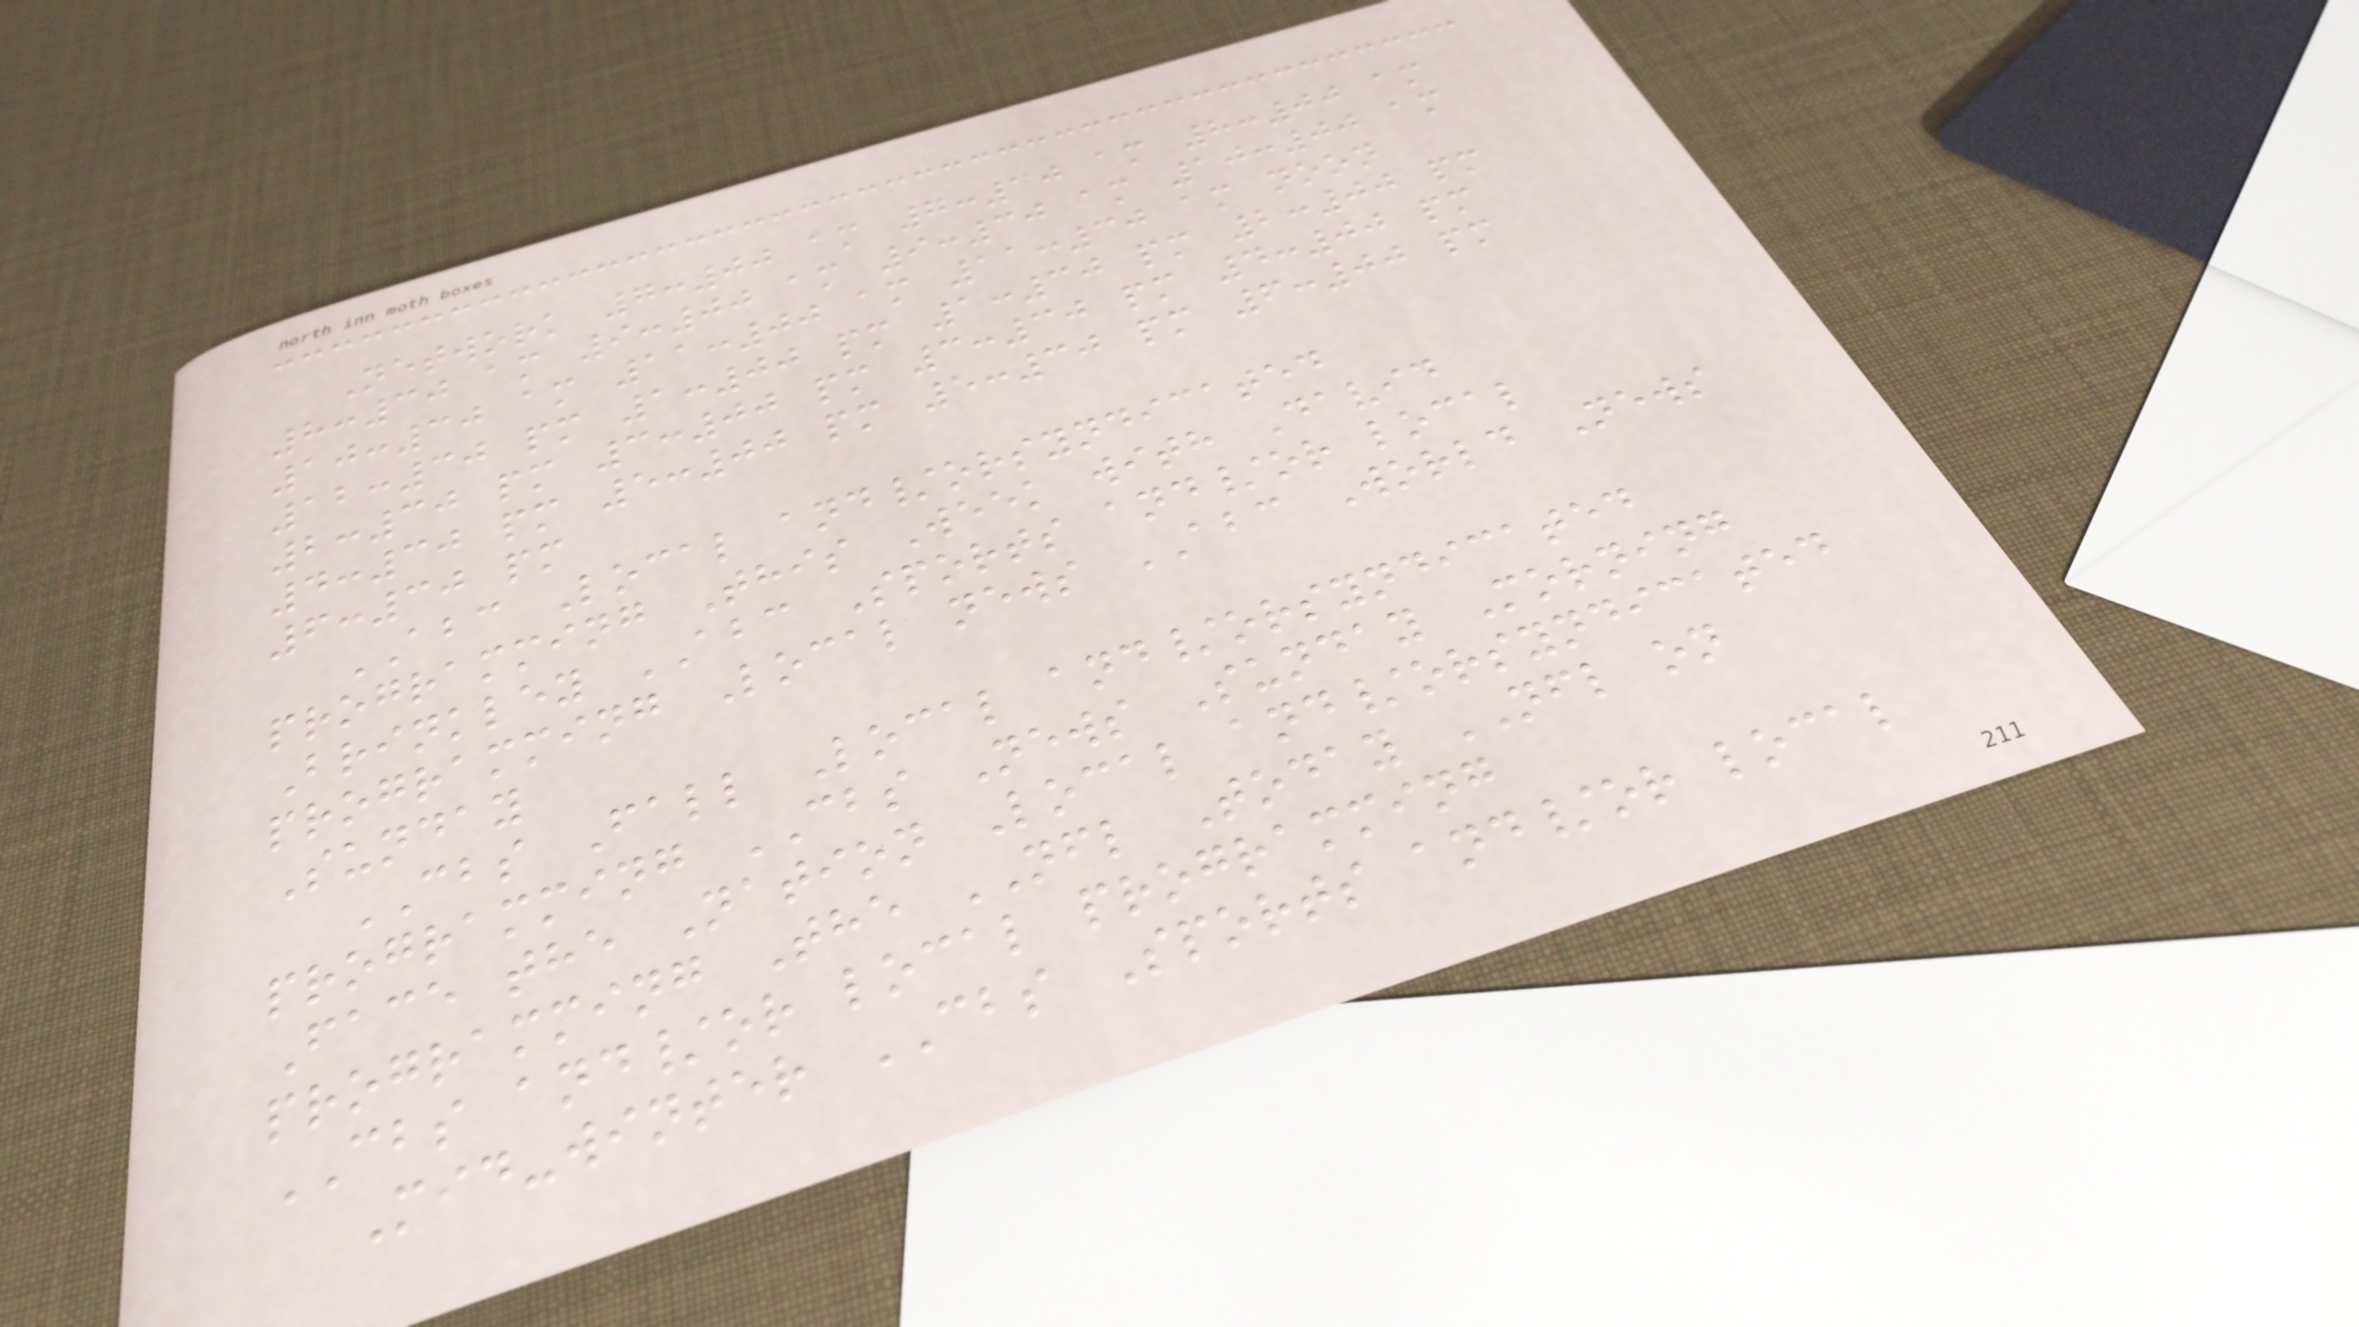Network 7:00 am 7:30 am 8:00 am
8:30 am 9:00 am 9:30 am 10:00 am
10:30 am 11:00 am 11:30 am noon
12:30 pm 1:00 pm 1:30 pm 2:00 pm
2:30 pm 3:00 pm 3:30 pm 4:00 pm
4:30 pm 5:00 pm 5:30 pm 6:00 pm
6:30 pm
ABC Local and/orsyndicated
programming This Week with David
Brinkley ABC Sports and/or local
programming Local news ABC World News
Sunday
CBS Fall Local and/orsyndicated
programming CBS News Sunday Morning
Face the Nation Local and/orsyndicated
programming The NFL Today NFL on
CBS and/or local programming
Mid-winter CBS Sports and/or local
